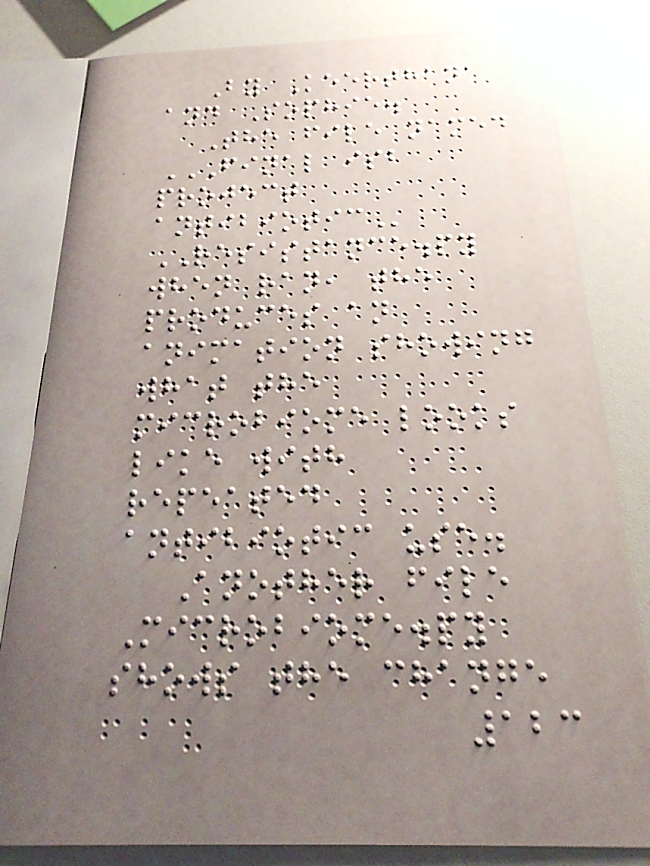By Keerthana
and Sophie.
The file named
FINAL ISB
PROJECT
ANTIBIOTIC
RESISTANCE.py
when ran, the
produces an
animation showing
what the
microbiome looks
like with
repeated
antibiotic use.
Another file
Microbiome.py
shows the change
123
